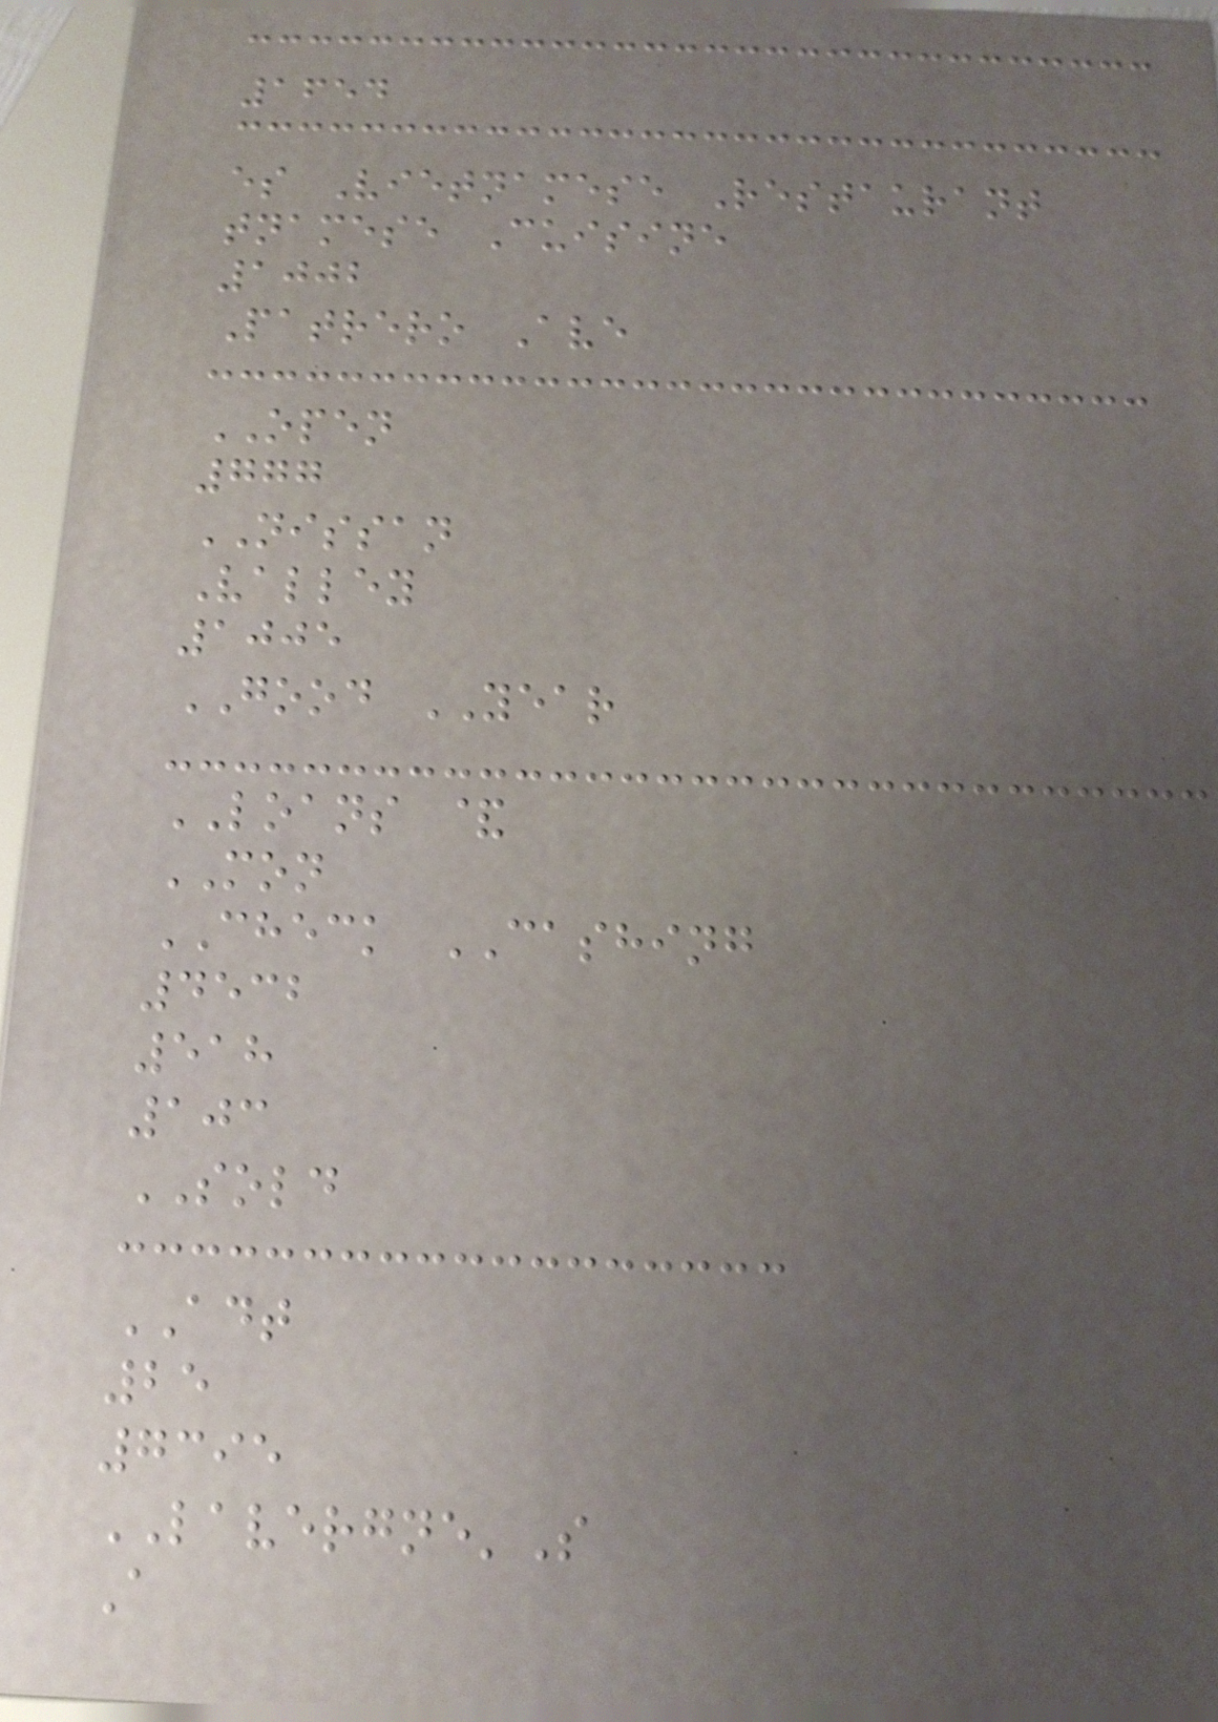1654
es Vietnamese Restaurant
tnamese Cuisine
1002
Patrero Ave
OPEN
777
NISSAN
Valley
1005
GOOD YEAR
LOANS &
MON
CHECK CASHING
4532
518
103
SOLD
ADT
25
7395
LAVERGNE'S
A
